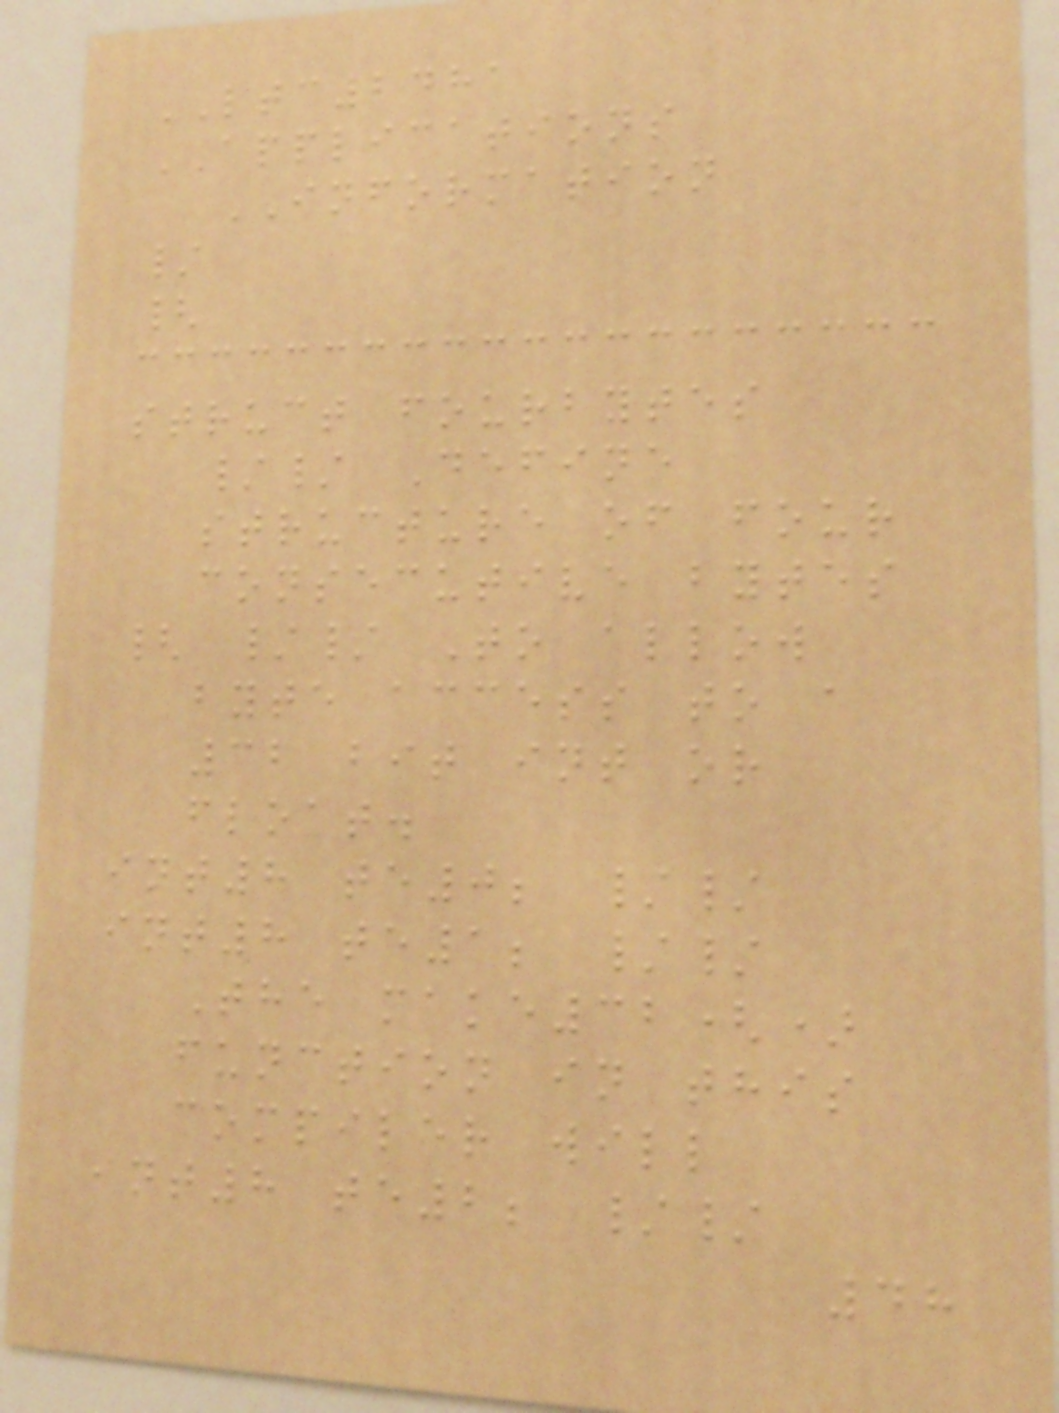LTC2481
APPLICATIONS
INFORMATION
/
{
struct fourbytes
// Define
structure of four
consecutive bytes
{ // To allow
byte access to a
32 bit int or
float.
int8 te0; //
int8 te1; //
The make32()
function in this
compiler will
int8 te2; //
48
